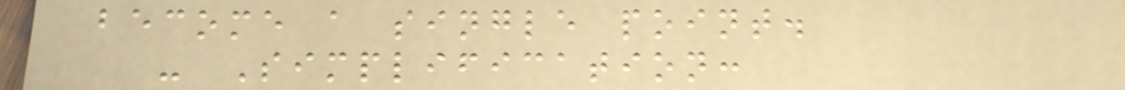become a single point.
- Simplification:
